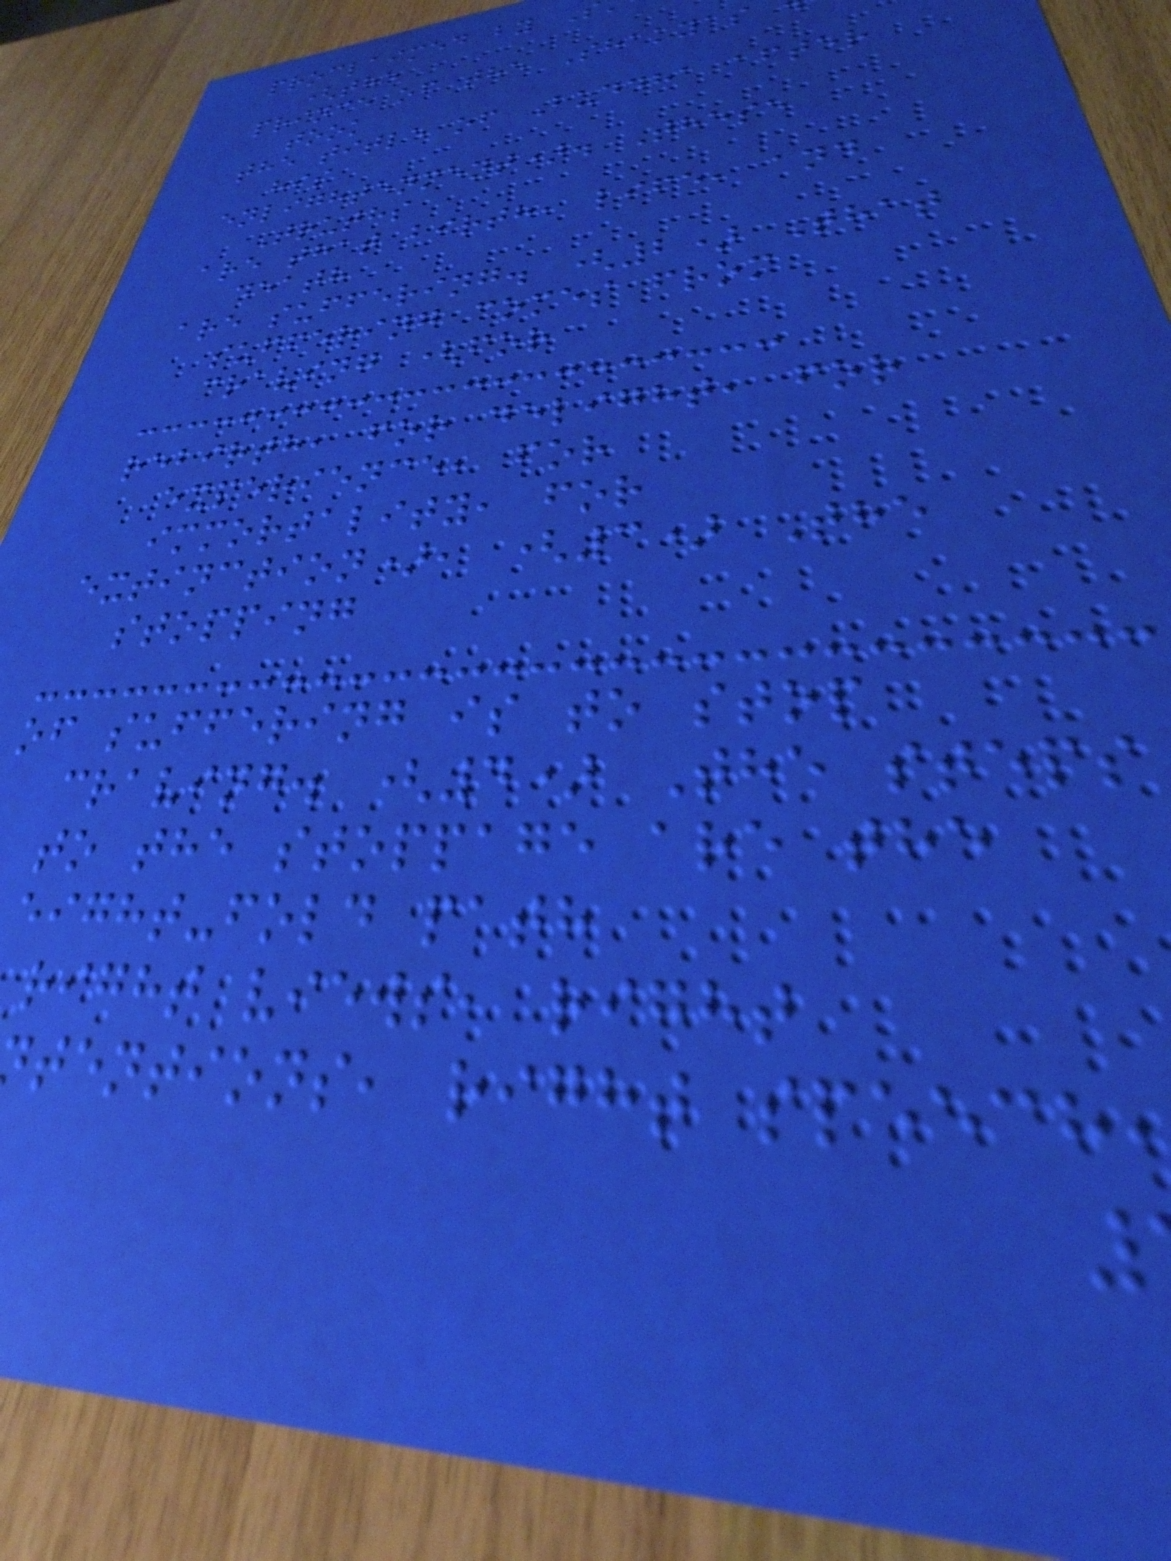proclaimed by
(the
prince of the Shakyas
took
the title of Buddha after
his
enlightenment). These
Truths
are that birth, life, and
death
are suffering. (2) That
suffering comes from
craving (for
rebirth, for delight, for
experience, for
immortality, for
extinction), (3) The
stopping
of suffering is to stop
craving. (4) The steps
to the stoppage are the
eight-fold path
right views, right
tentions, right speech
